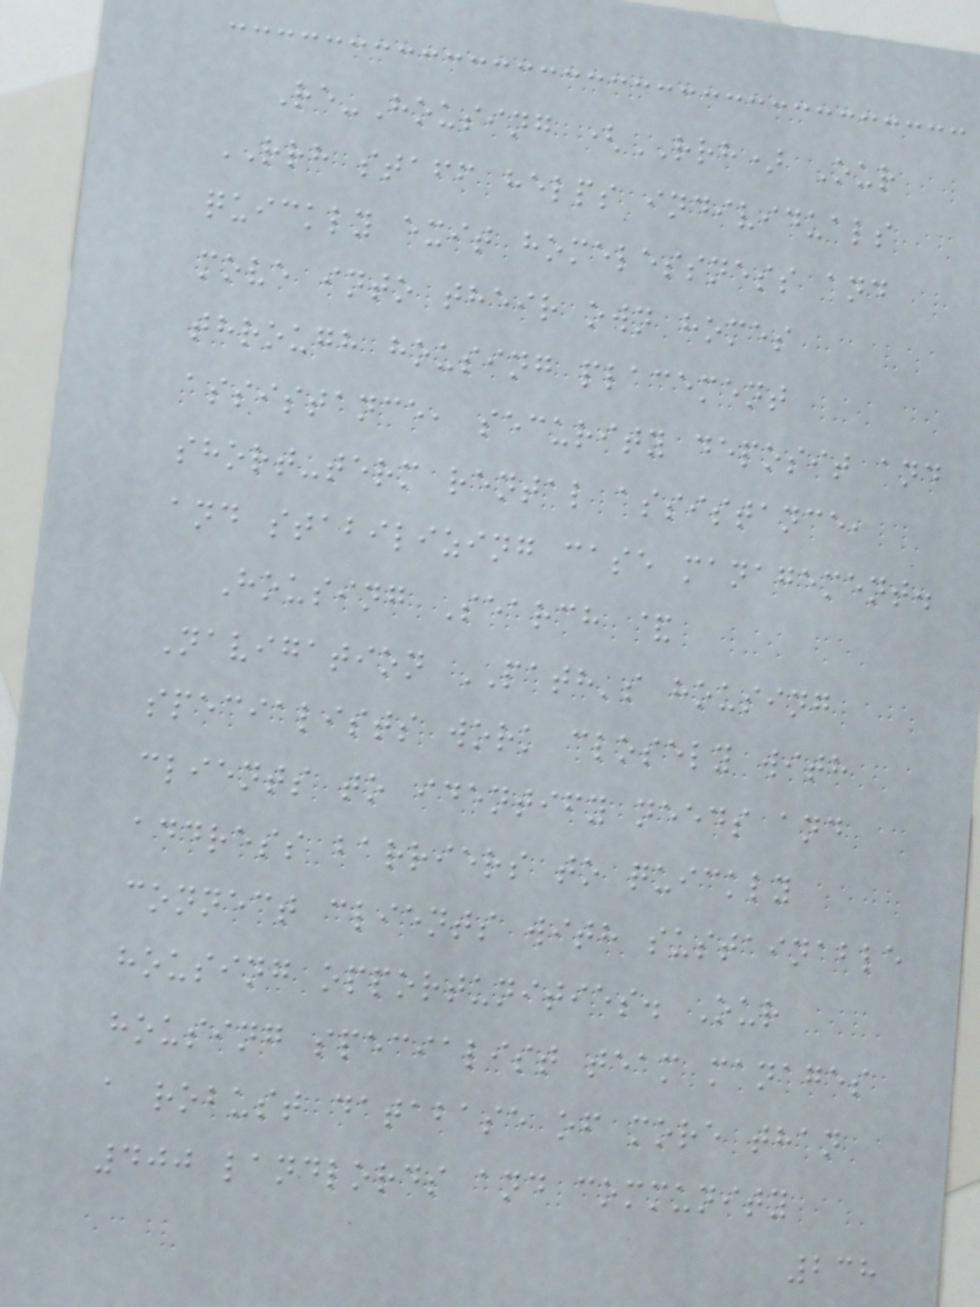Re-Housing (RRH) Our
RRH staff helps individuals
quickly exit homelessness and
move into their own homes
through housing placement
assistance, security deposit and
short-term rental assistance,
and stabilizing case management.
Housing Search &
Navigation PATH's housing
specialists work closely with
clients to identify needs and
address barriers to quickly
connect clients with sustainable
housing opportunities. Our
housing specialist team manages
a robust database of more than
400 landlords and community
238
